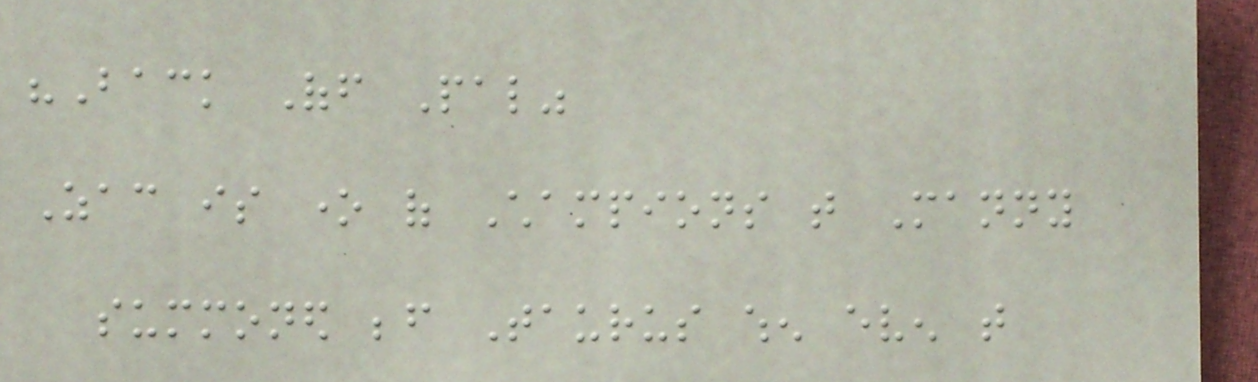"Back Off Pal"
Zac is one of Champions that Manny
summoned before Taurus when even that
